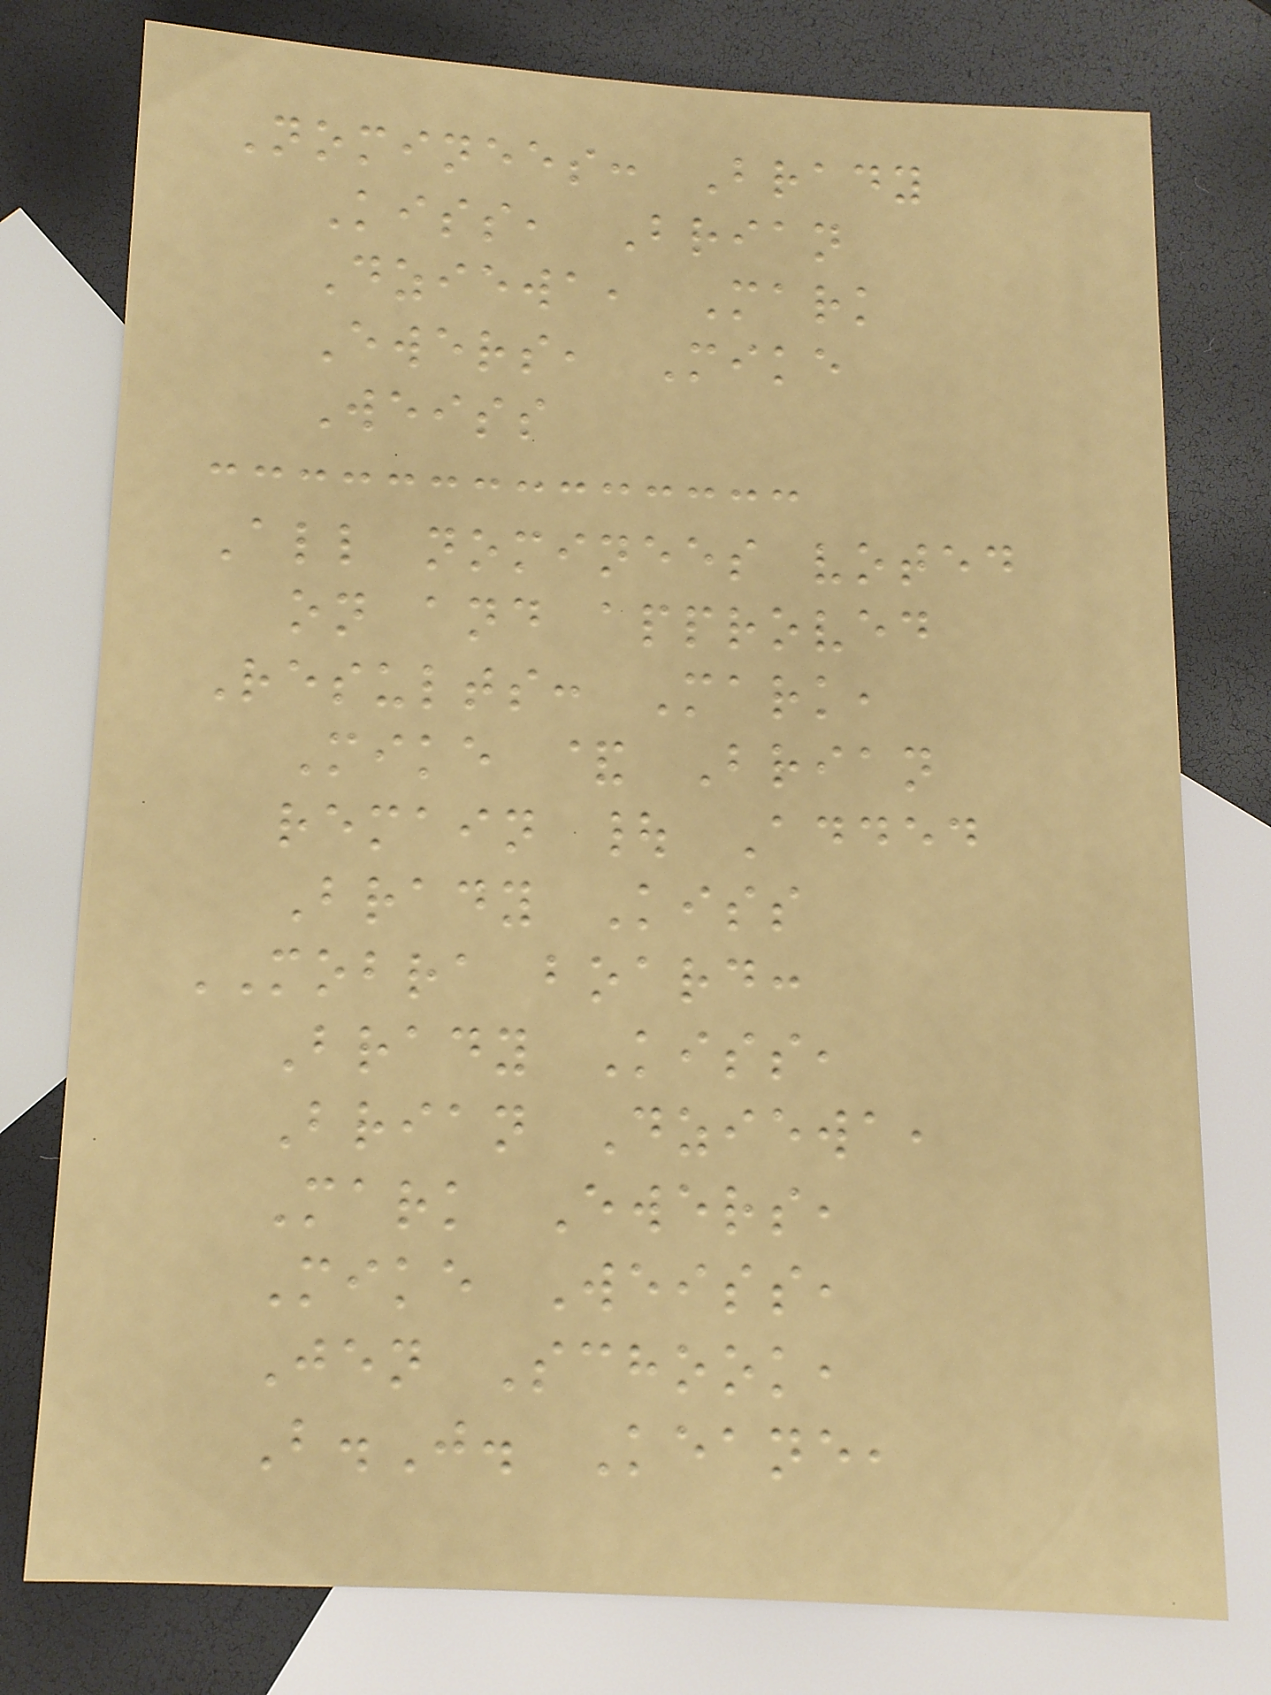Nominees: Brady
Kiss, Brian
Dziewa, Mark
Ewers, Mike
Weiss
All nominees voted
on and approved
Results: Mark,
Mike & Brian
remain | Added
Brady Kiss
MOBRA board:
Brady Kiss,
Brian Dziewa,
Mark Ewers,
Mike Weiss,
Jen Schook,
B.J. Keane,
